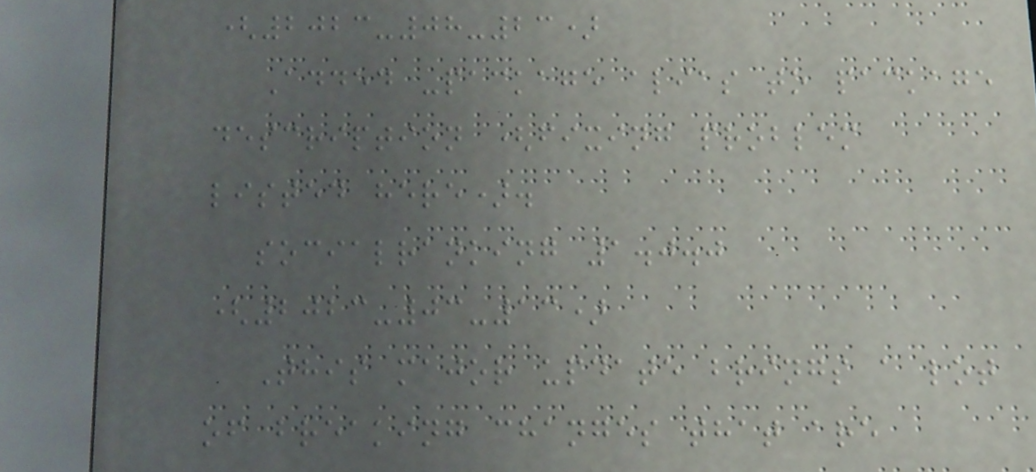(2023-08-23)
Added -package alias to package
description (fixing problem
listed here).
socialranking 1.0.0
(2023-03-13)
This major update brings a lot
of breaking changes that are
